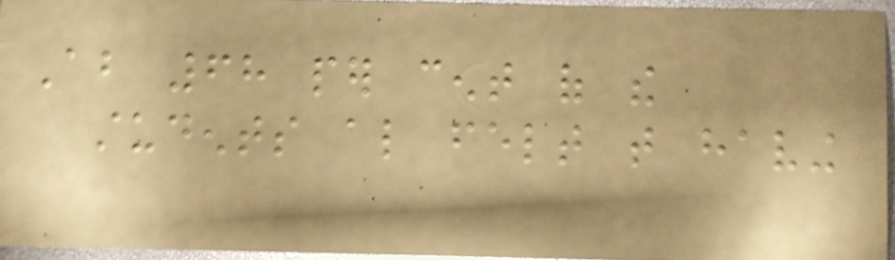About 68 per cent of the
students also felt that having
